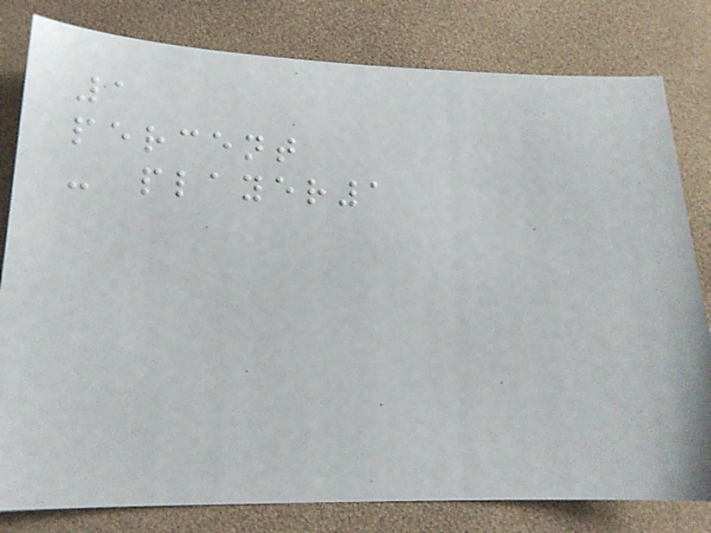1
percent
- player1
